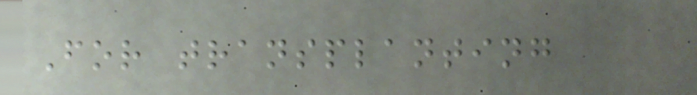For transplanting
